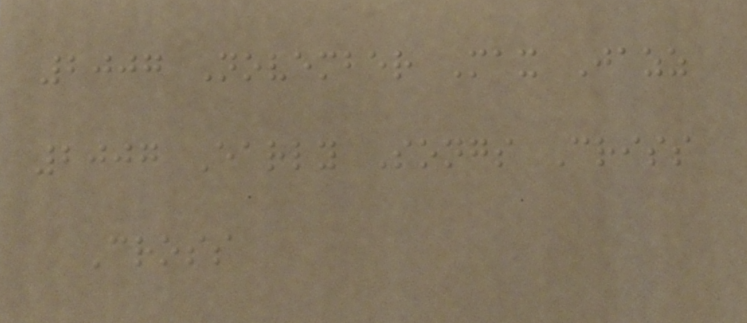2007 November Max Jazz
2007 Early Songs Criss
Cross
